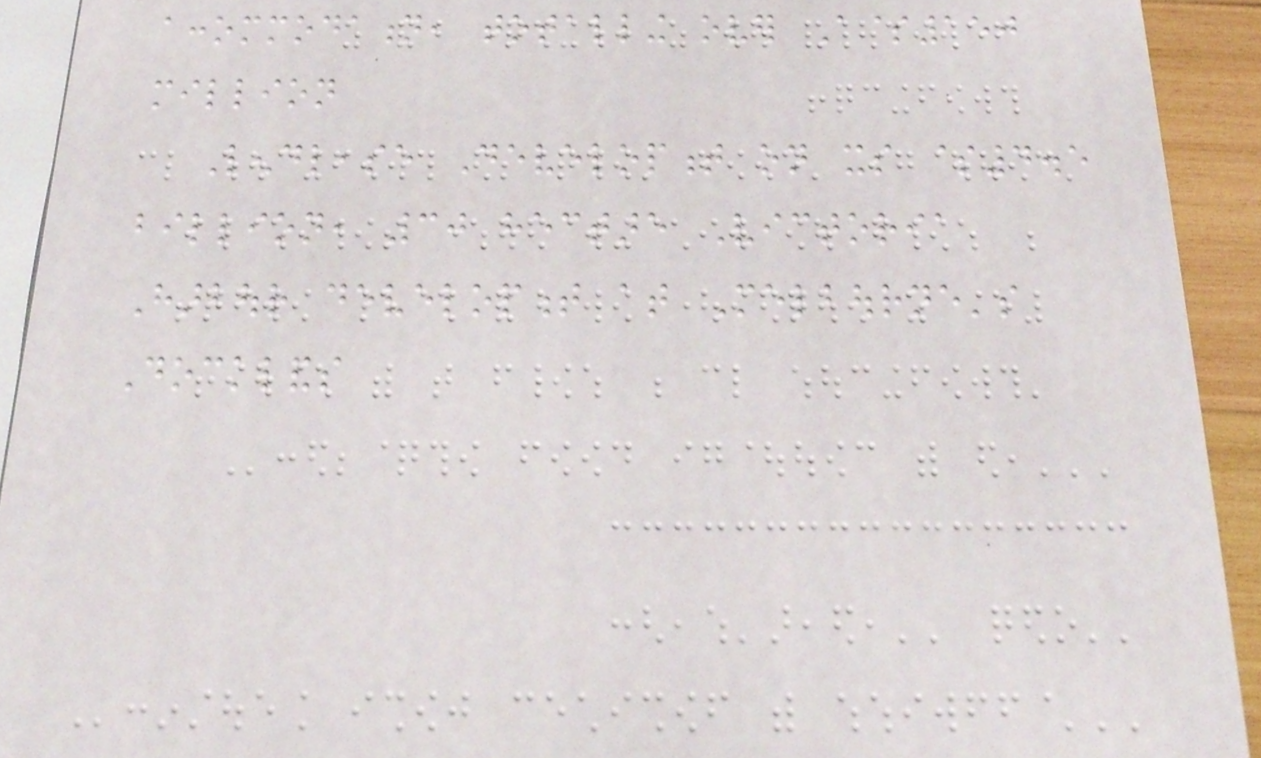accommodation, totalling over A$150
million
Lendlease Development on its $4.5
billion, 30 hectare Victoria
Harbour development at Melbourne's
Docklands
